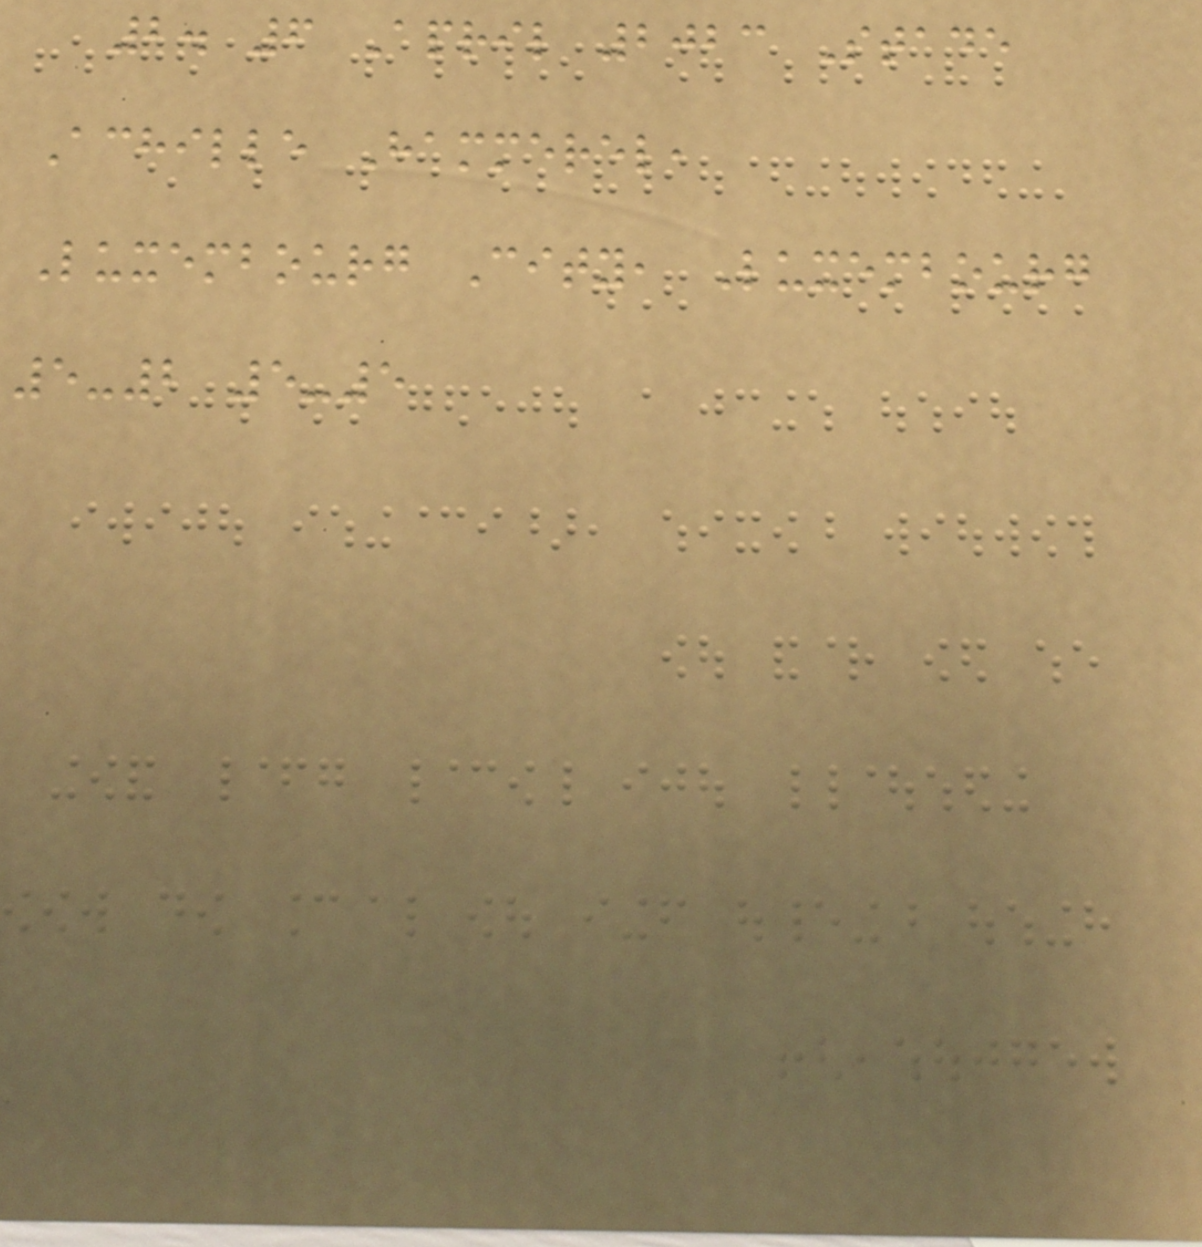2. 6 April 2023 Stade
Achille Hammerel,
Luxembourg City, Luxembourg
5-2 5-5
